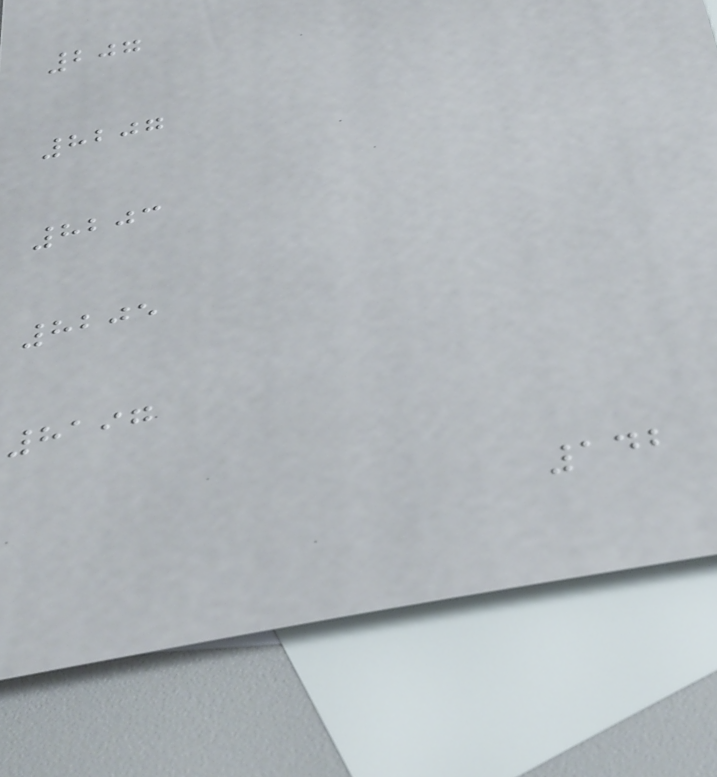207
8207
8203
8205
8197
142
